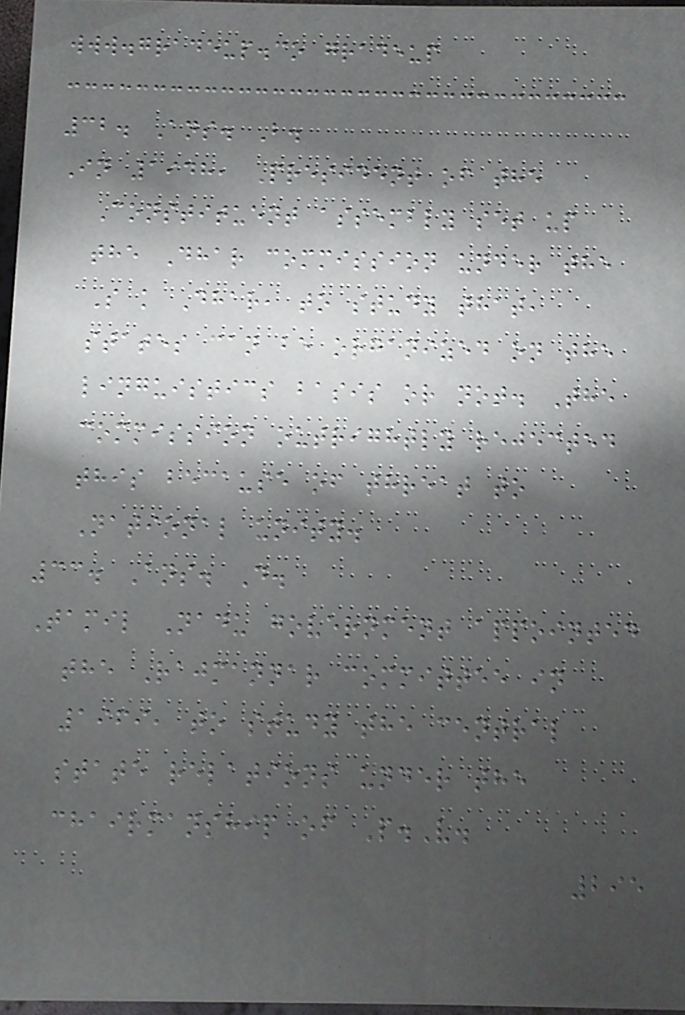www.gradeup.co gradeup
32. Ans. B.
In 1948, President of the
Constituent assembly set up
the Dhar commission under the
S k Dhar, to study that,
states can be organized on the
linguistics basis or not. The
commission outrightly rejected
this because of threat to
National unity.
33. Ans. D.
Tamil Nadu government appointed
the Rajmannar committee in
1969, to study the central
state relations under the
chairmanship of P.V.
295
